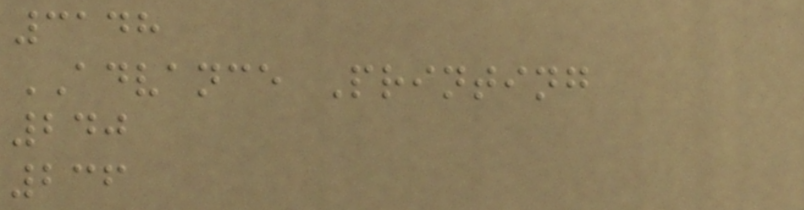3148
ADVANCE Printing
240
236
